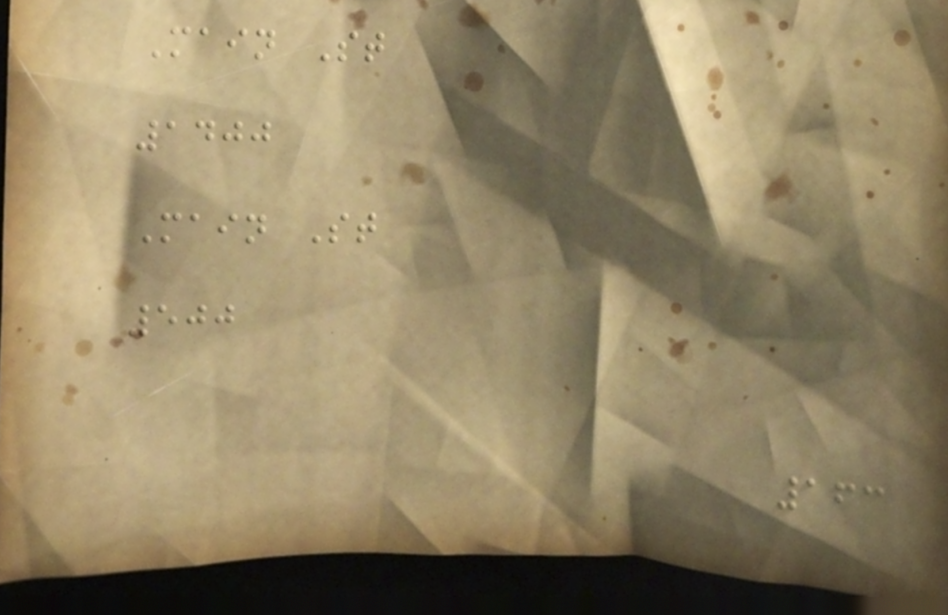Main St
1400
Main St
500
163
